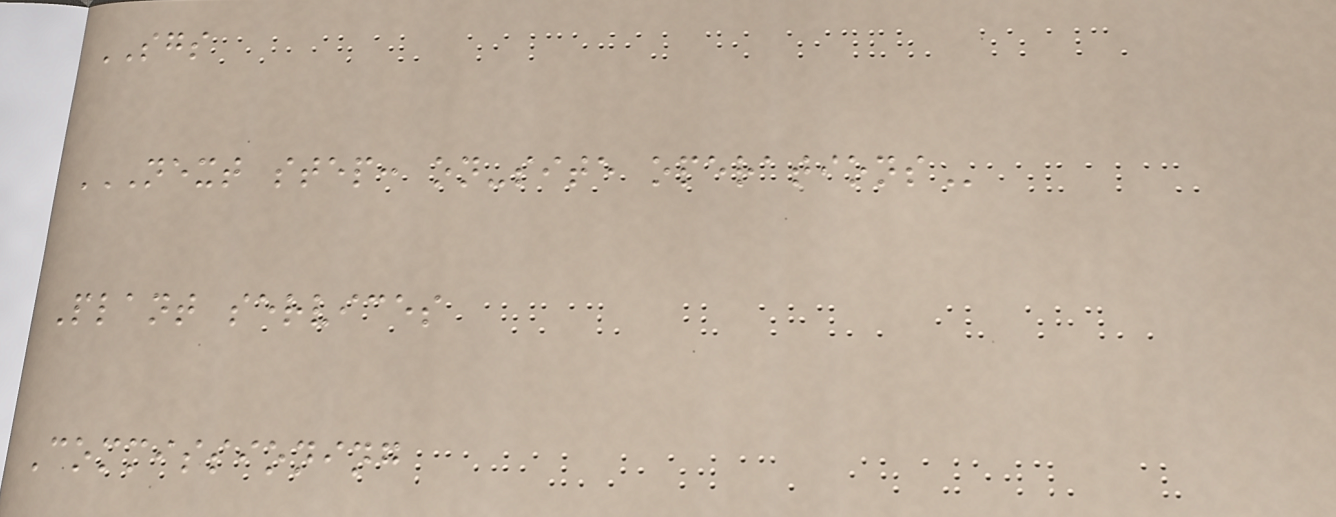SGS
NEXT STEP: ON-SITE OPERATIONS
Plant services
Commissioning
